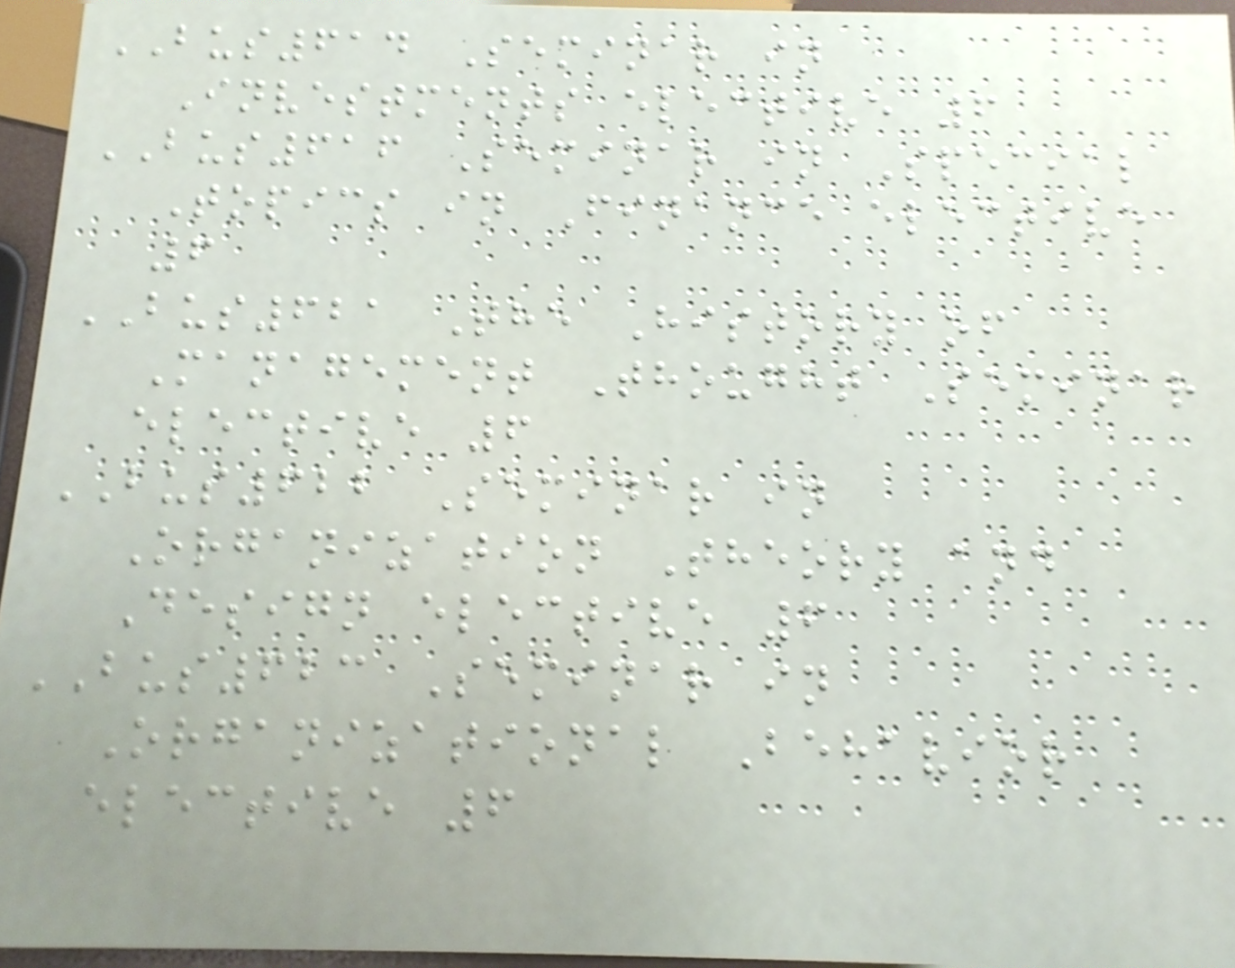BUS614 Seminar in
Investments elective 6
BUS616 Seminar in Special
Topics in Finance elective
6
BUS621 The History of
Management Thought Seminar
elective 6
BUS622 Seminar in
Organization Theory and
Design elective 6
BUS623 Seminar in
Organizational Behavior
elective 6
